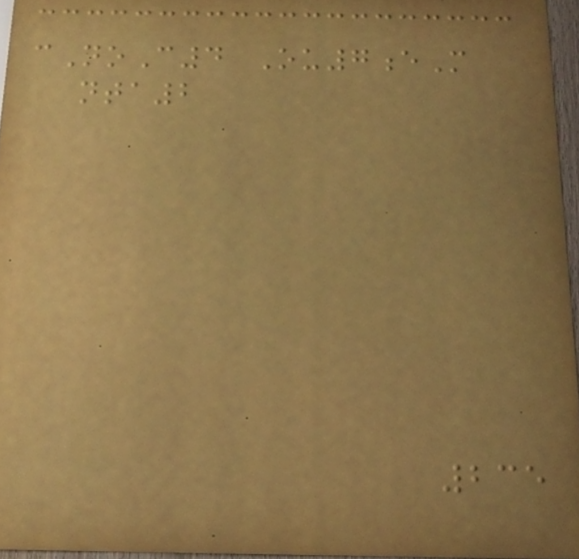cNoC4 Ou7eM
nta2
235
